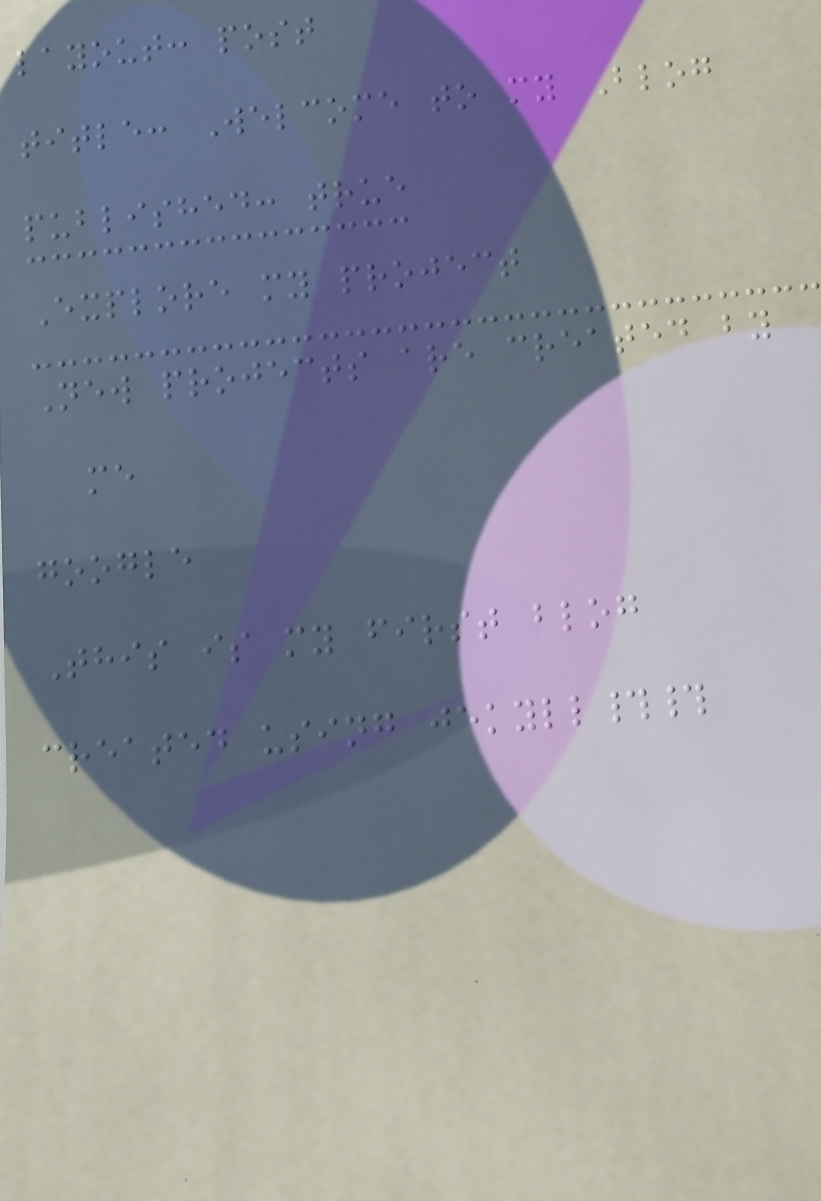layout: post
title: Welcome to my Blog
published: true
Explore my project
New projects are created by
me
google
This is my first blog
created using jekyll##
